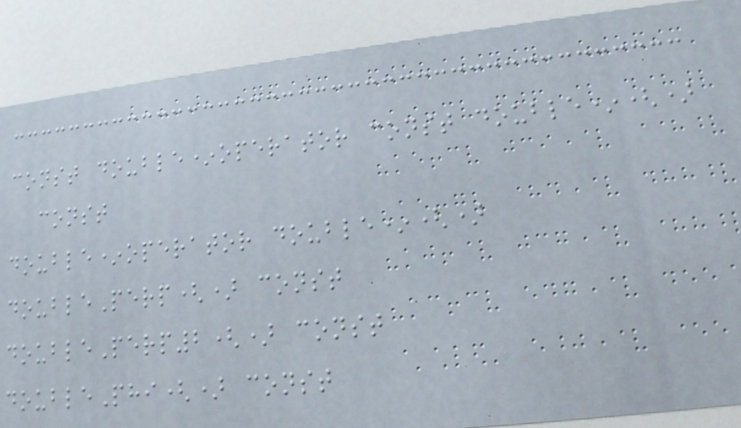const double*operator const double*()
const
double*operator double*()
doublePerp() const
doublePerp2() const
doublePhi() const
